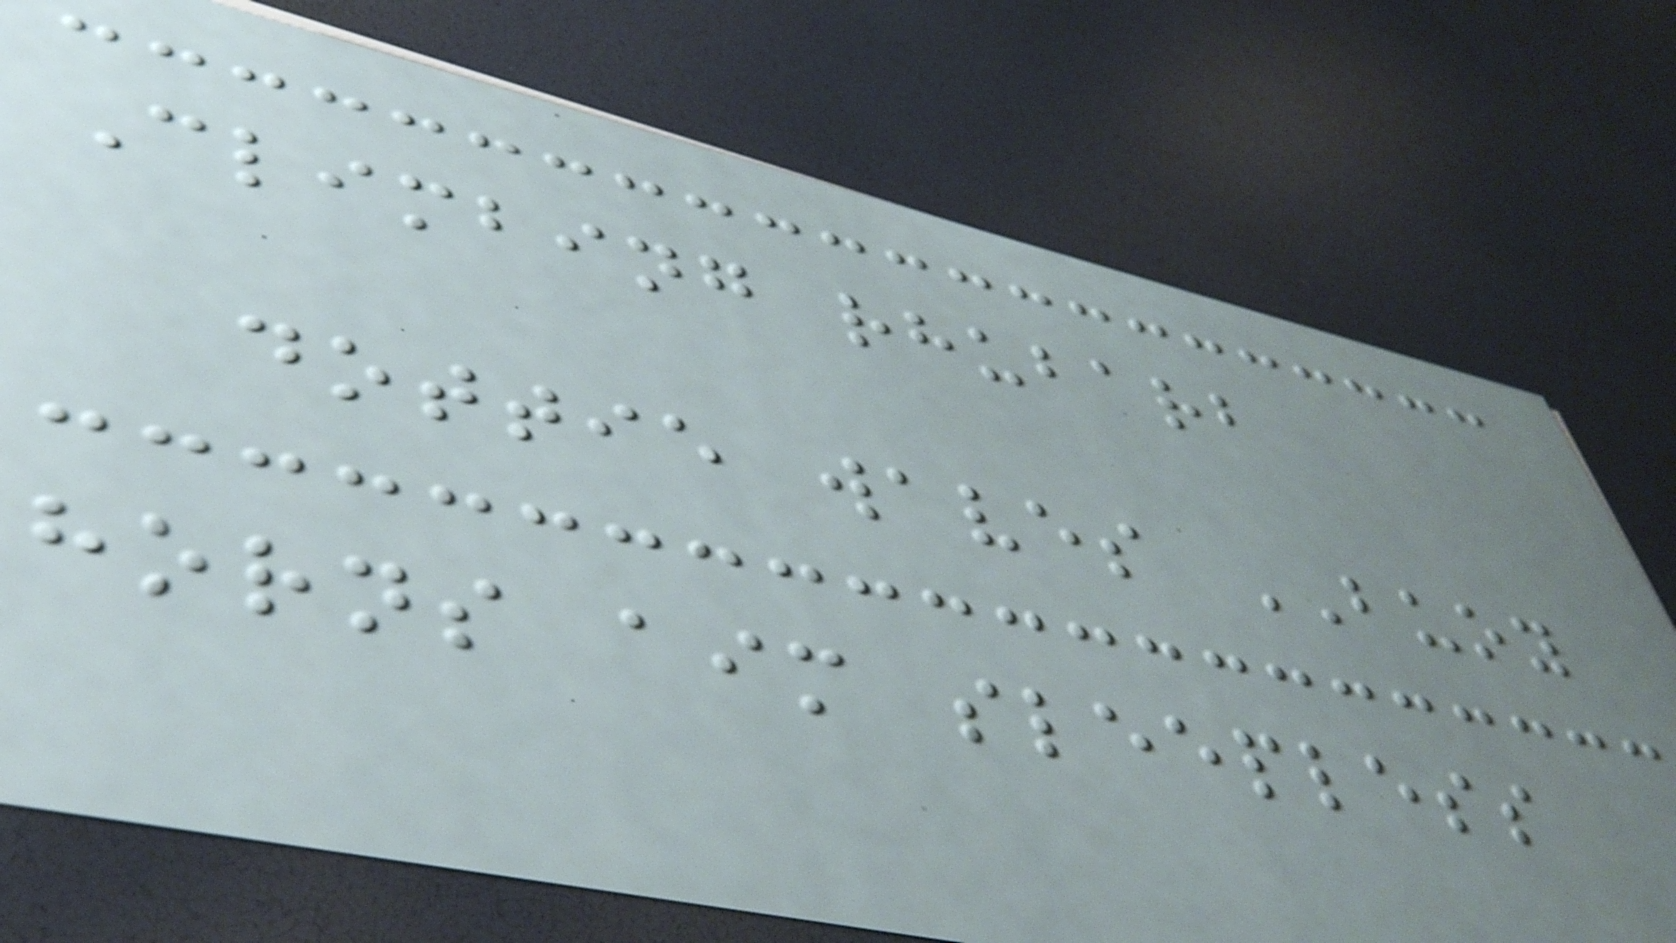Climbing rhubarb
dottie waves BUOY
horns aim sleepless
